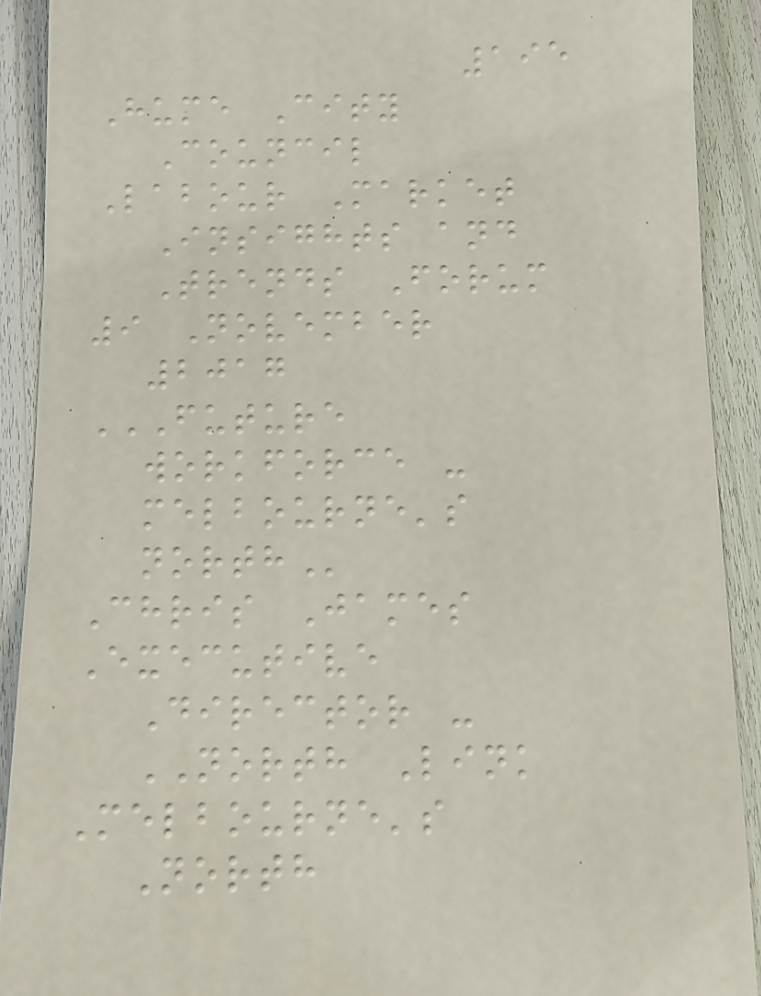195
Hume City
Council
Labour Market
Insights and
Trends Forum
9 November
2017
FUTURE
WORKFORCE -
MELBOURNE'S
NORTH
Chris James
Executive
Director -
NORTH Link
Melbourne's
North
